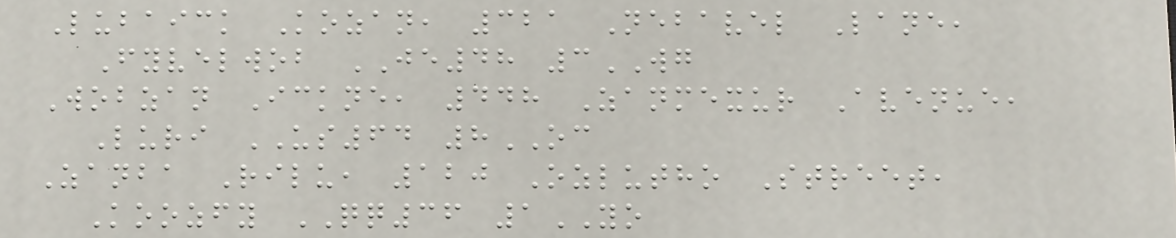Lubaick Kozan, 321 Nebavel Lane,
Fyvelwob JE48 3WG
Wobzan Ickne, 448 Zanmexur Avenue,
Luri US64 8OC
Zanba Rilu, 120 Ozlutho Street,
Koozfy QQ36 1YO
